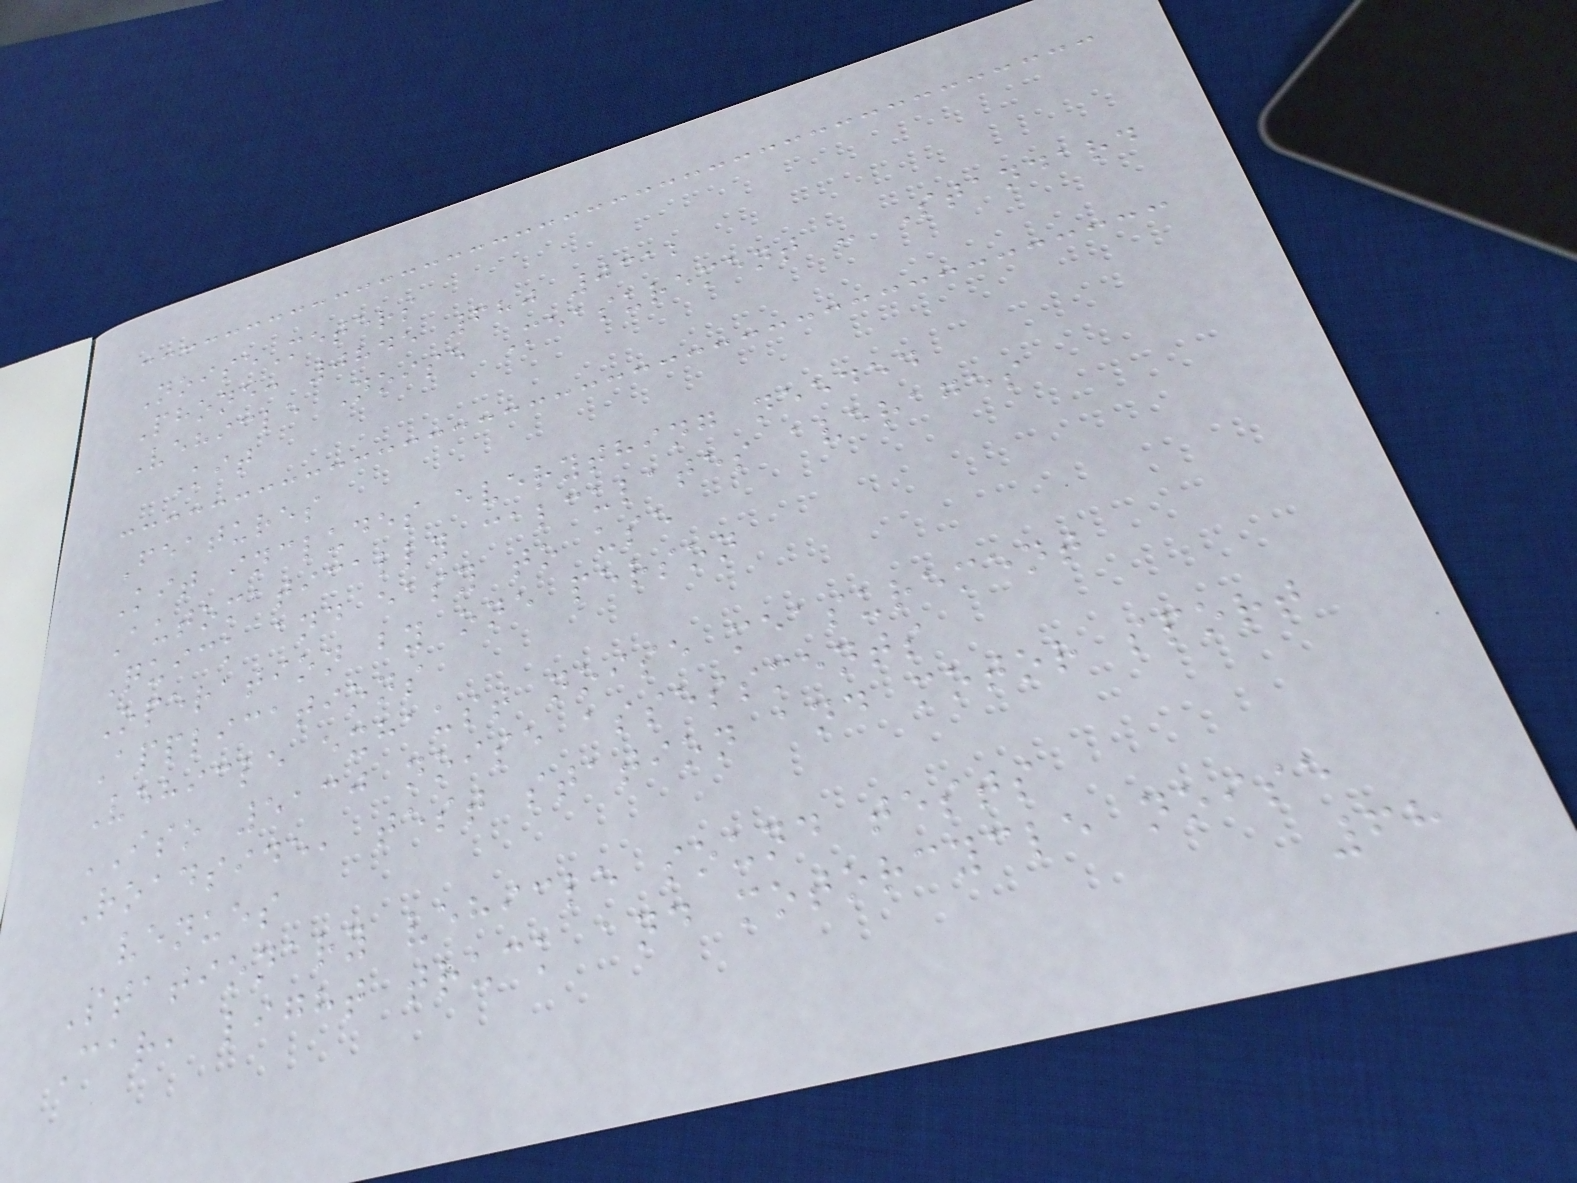NoiseMeters
Phone: 0845 680 0312
Vehicle Noise Measurement - Standard
Kit
Features
Kit includes everything needed
Automatically calculates averages
Quick and easy to use
Operation by one person
Applications
Vehicle exhaust noise measurement
ISO 5130 noise assessments
Roadside, test station and motor sport
venues
Stationary vehicle sound tests
Car, light truck and motorcycle noise
68
